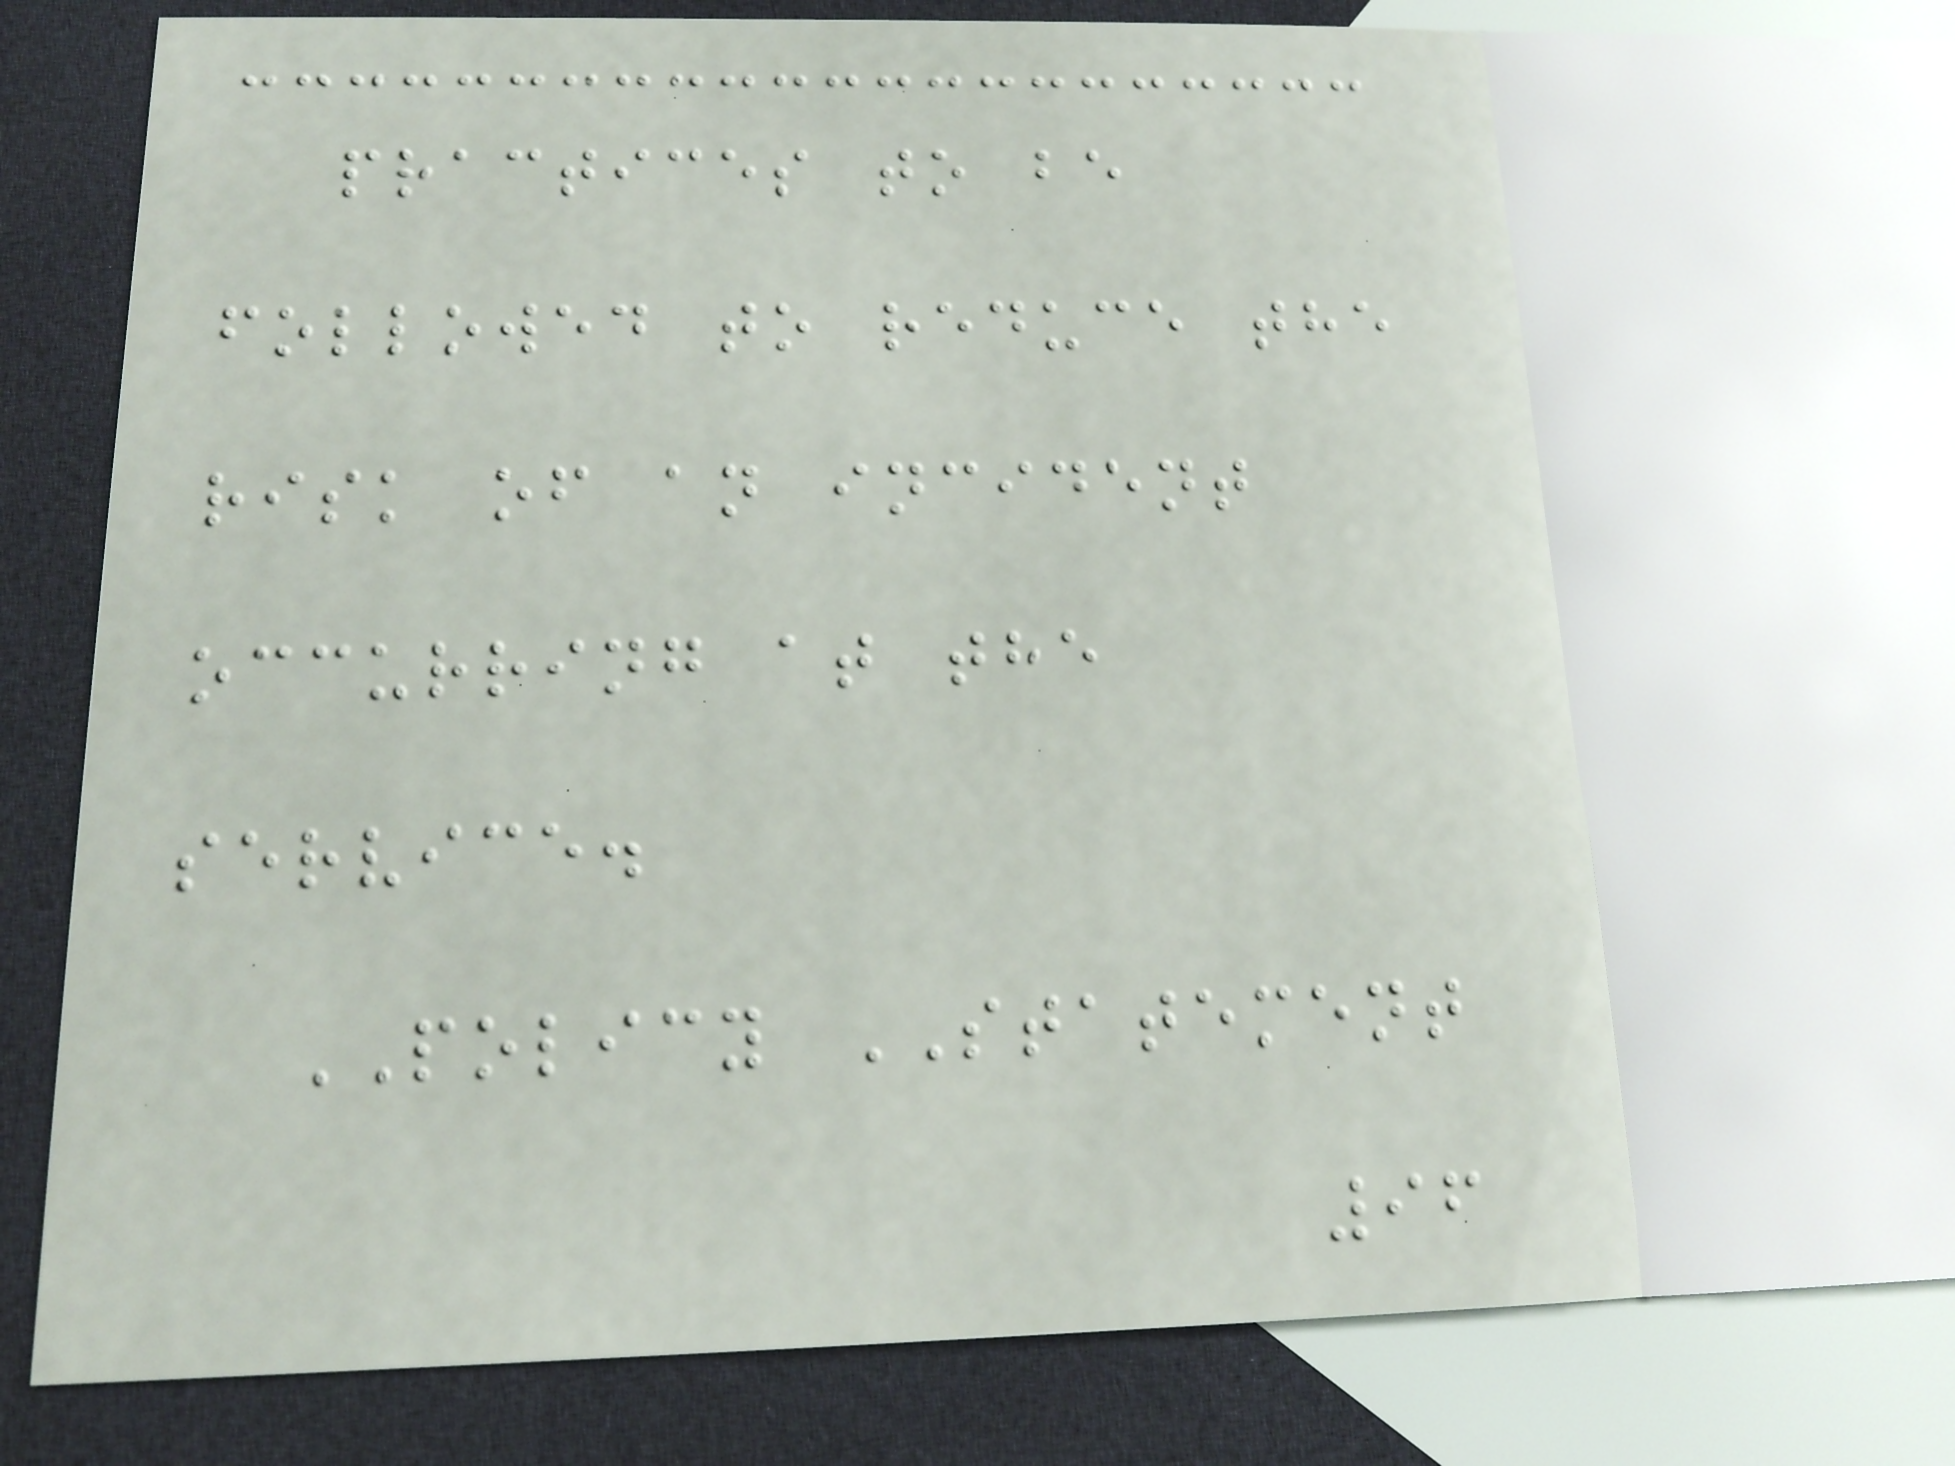practices to be
followed to reduce the
risk of an incident
occurring at the
service.
POLICY STATEMENT
96
